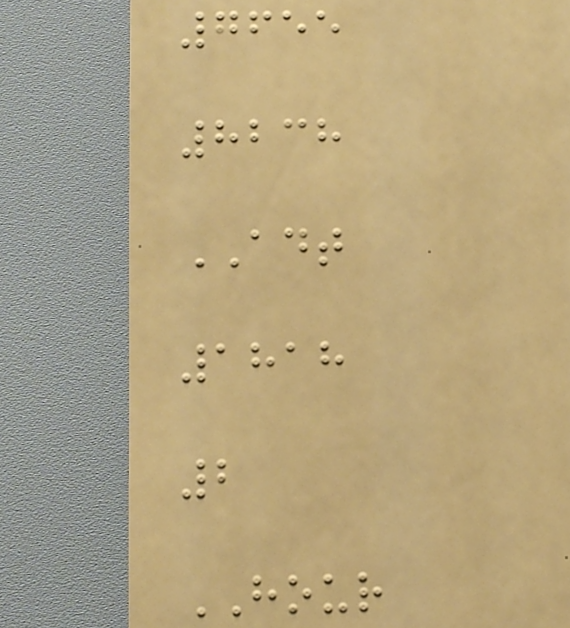7655
8238
ADT
1818
2
HOUR
